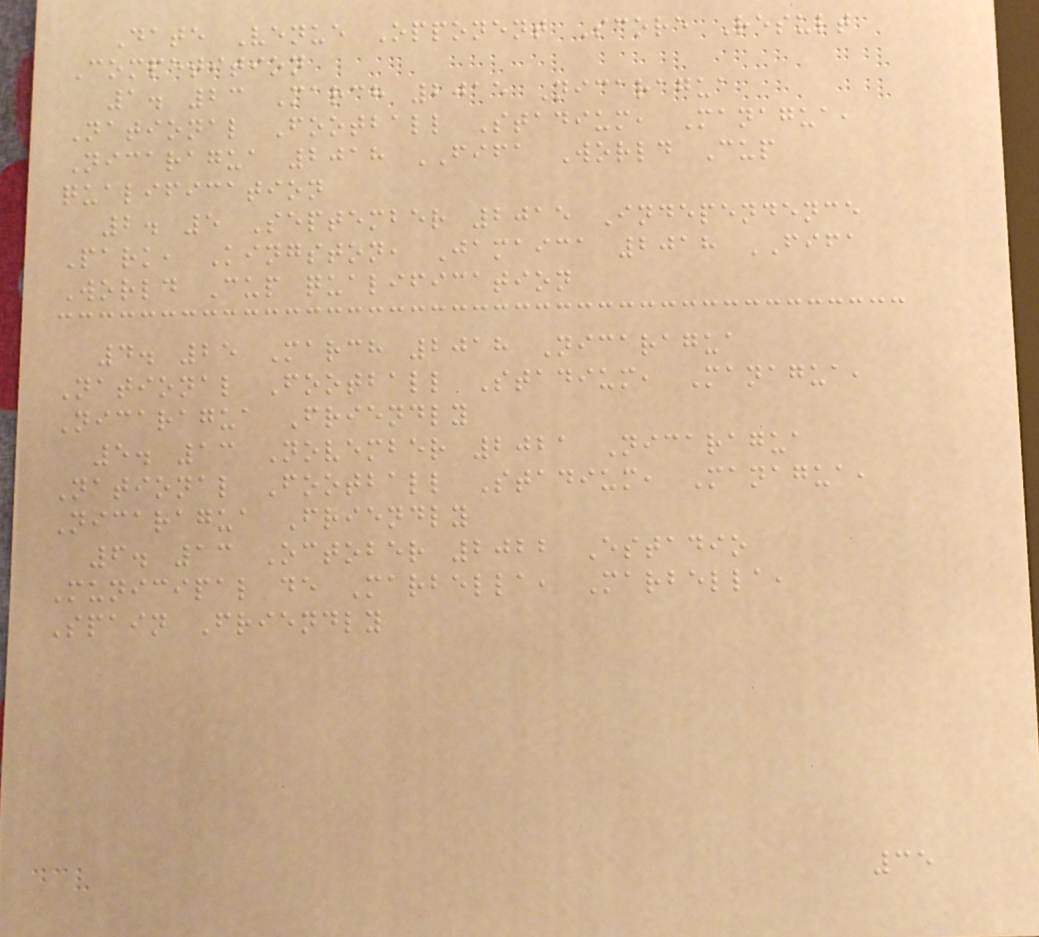Date Venue Opponent Score Result
Competition
1. 23 March 2015 Nicaragua
National Football Stadium, Managua,
Nicaragua 2018 FIFA World Cup
qualification
2. 5 September 2015 Independence
Park, Kingston, Jamaica 2018 FIFA
World Cup qualification
4. 25 March 2018 Nicaragua
National Football Stadium, Managua,
Nicaragua Friendly
5. 13 November 2021 Nicaragua
National Football Stadium, Managua,
Nicaragua Friendly
6. 13 October 2022 Estadio
Municipal de Marbella, Marbella,
Spain Friendly
35
